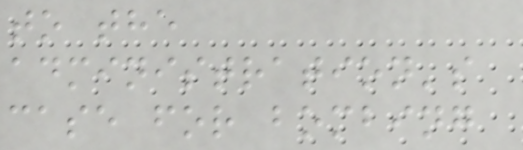to the
administration's
case for bombing
